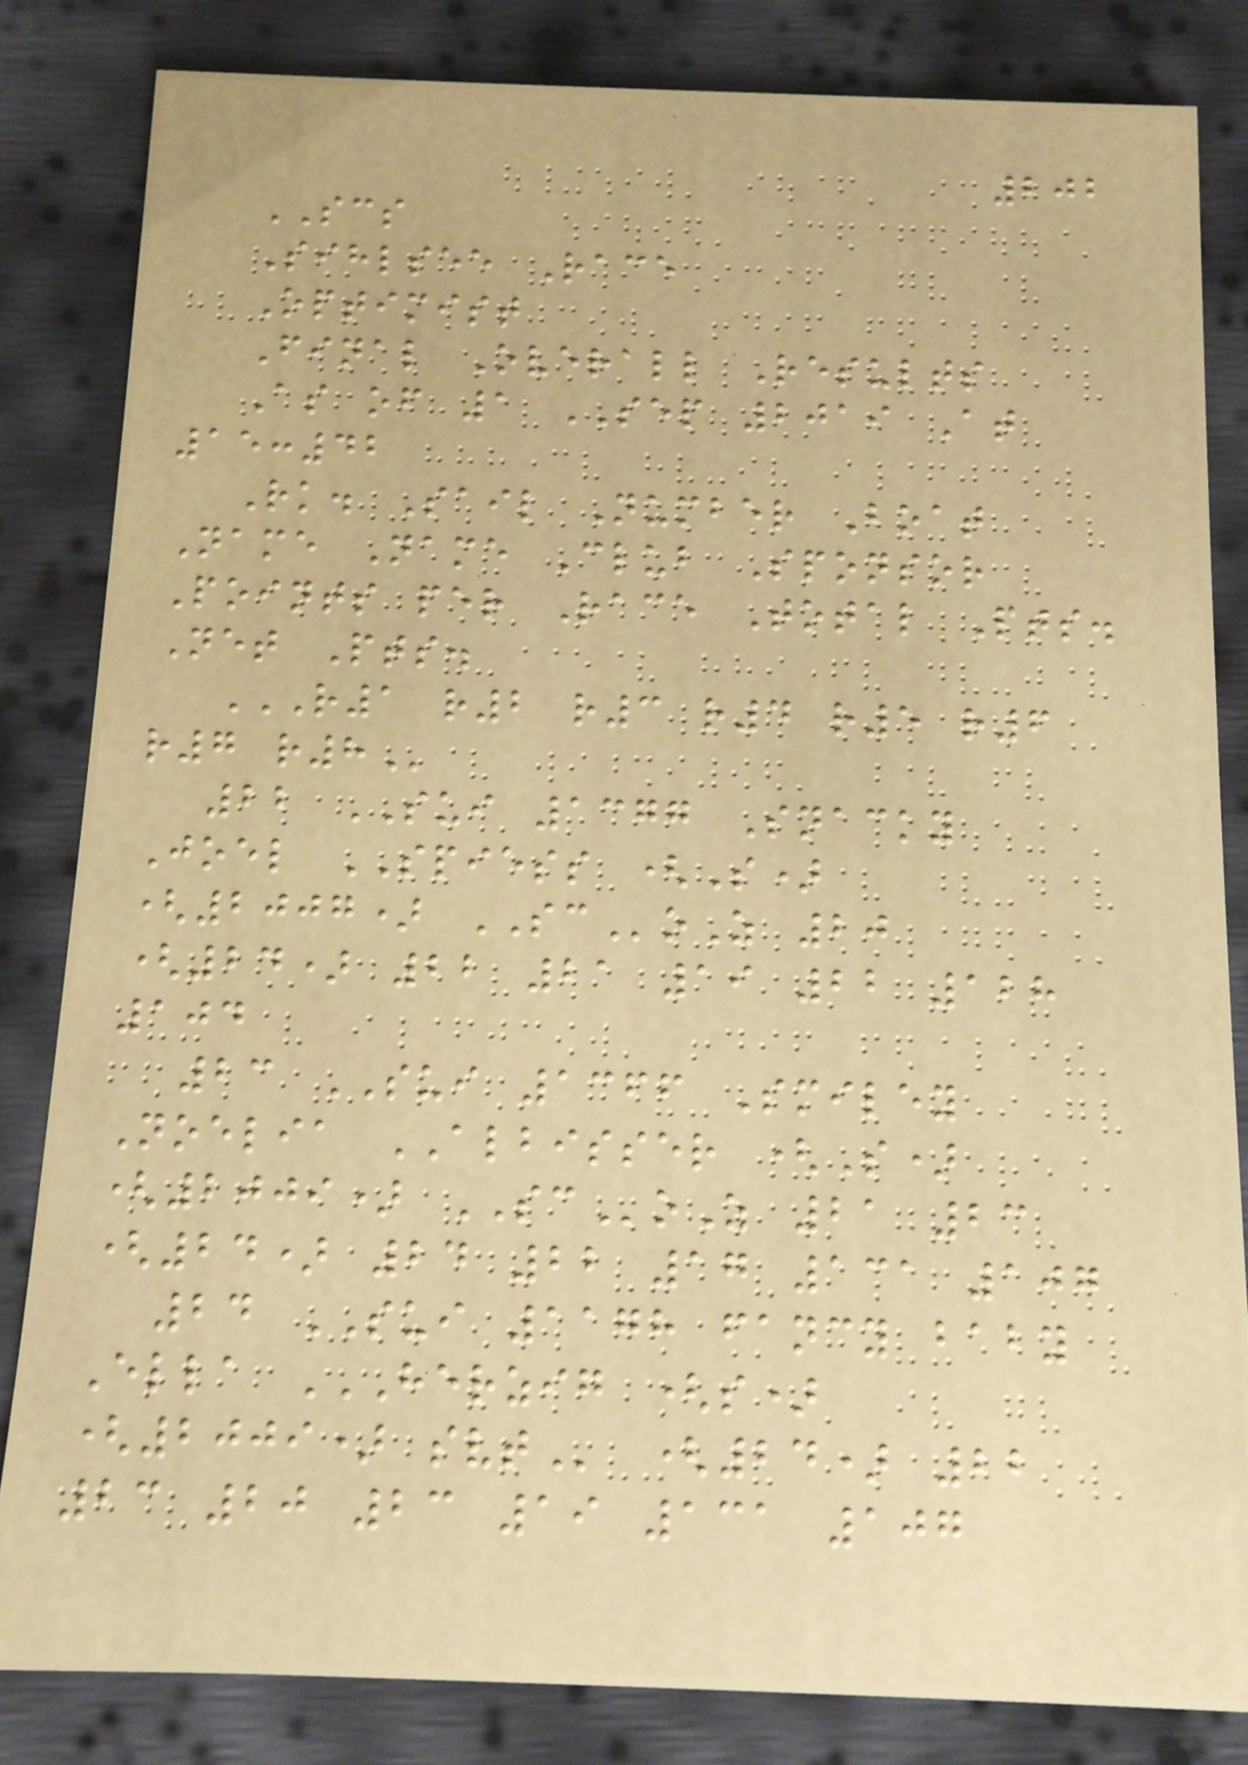202
SCS
Sihlsee Race
Optimist
Final Overall Results
As of 1 SEP 2019 At
15:42
Rk. Sail Number Boat
Name Name Club Sponsor
Points per Race Total Pts.
Net Pts.
R1 R2 R3 R4 R5 R6
R7 R8
22 SUI 1377 Snacky
Joel SPIESS (S)
(2007) SCoZ 20
(24) 22 21 19 22 128
104
23 SUI 1366 Smiley
Noelia ALBISSER (S)
(2009) SCoZ 21 23
(24) 24 22 17 131 107
24 SUI 1178 fancy baby
Ella HERZIG (S)
(2009) SVT (24) 22
23 20 23 19 131 107
